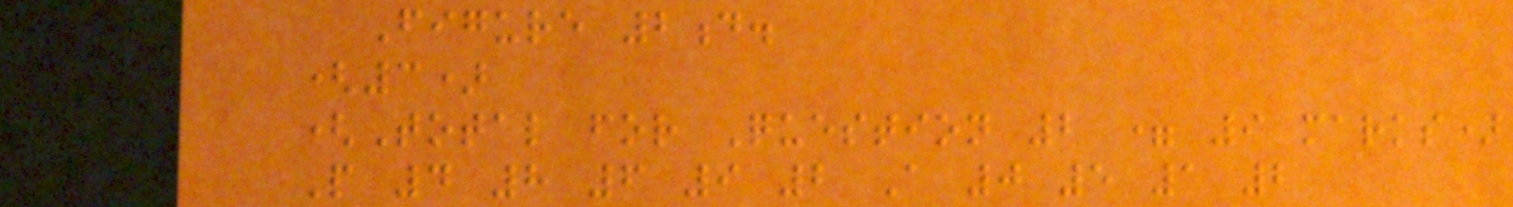Figure 2d.
(3)
(Total for Question 2 = 9 marks)
P 4 8 6 9 2 A 0 5 1 2
